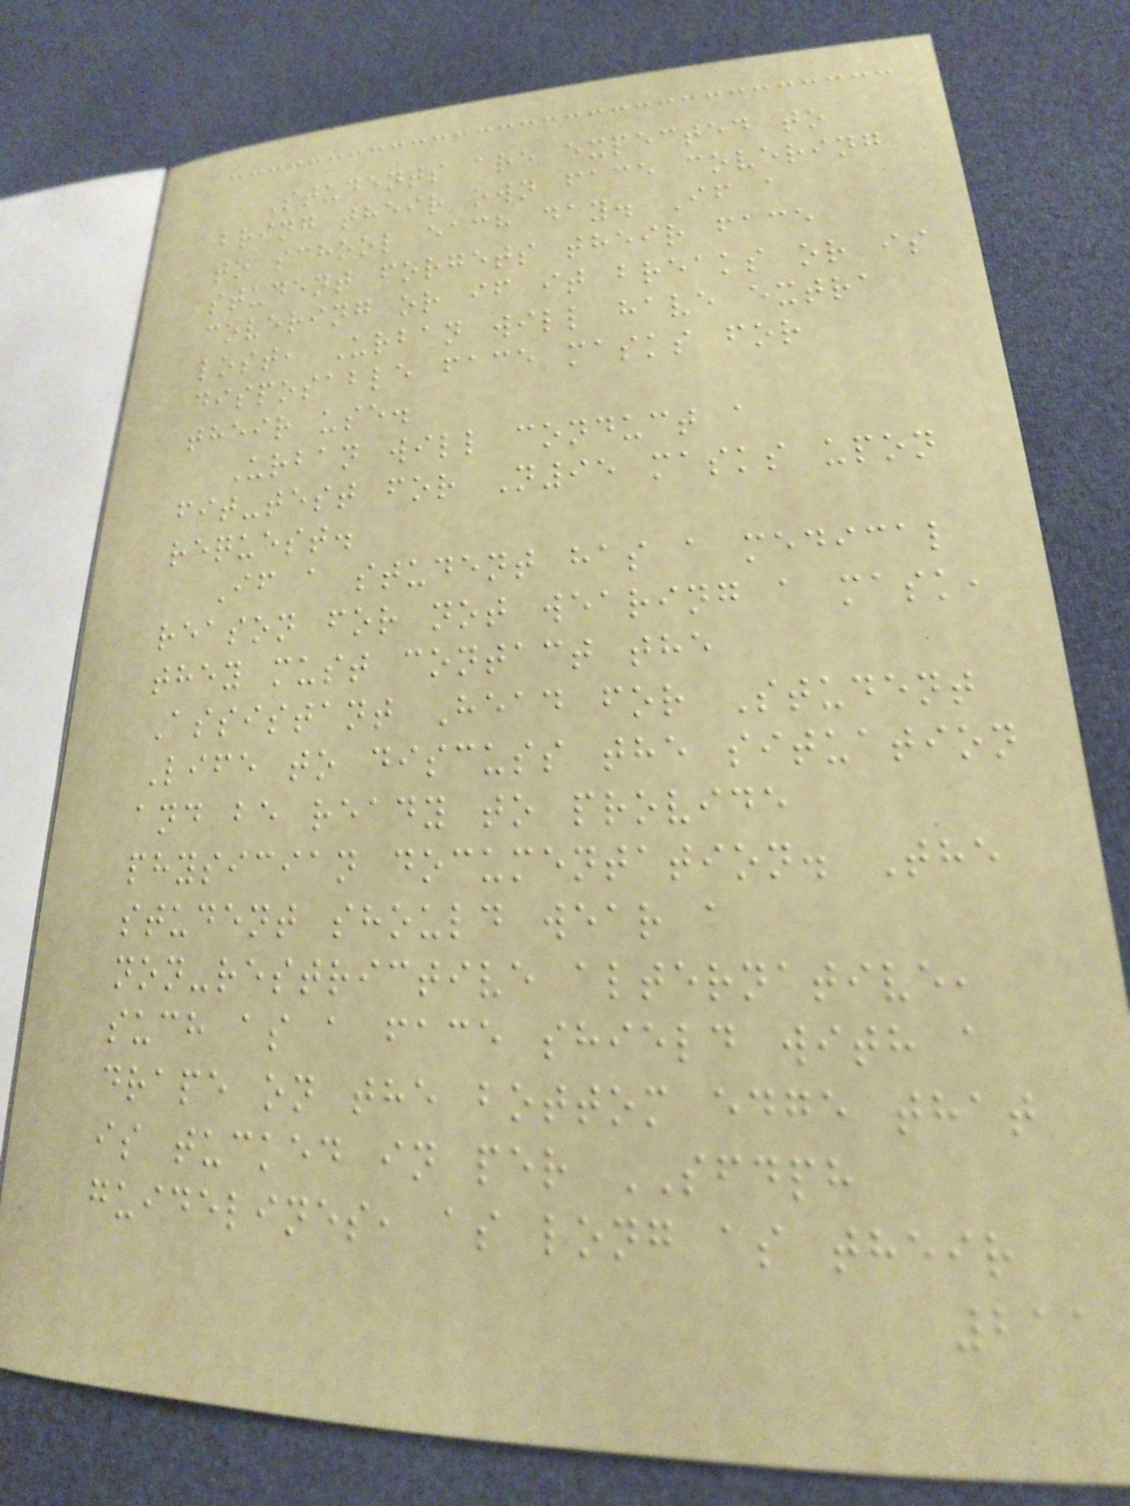Students are expected to
bring their own face covering
to school each day. If a
student forgets their face
covering or if it breaks or is
lost, Urban will have extra
disposable face masks for
their use.
Urban will conduct a
fit-test for N95 masks upon
request.
If a student has a medical
reason for not wearing a mask,
they must contact the
Assistant Head for Student
Life to discuss the situation
and be ready to provide
physician documentation. The
student should wear a
non-restrictive alternative,
such as a face shield with a
drape on the bottom edge that
is tucked in per SFDPH
guidelines, as long as their
211
